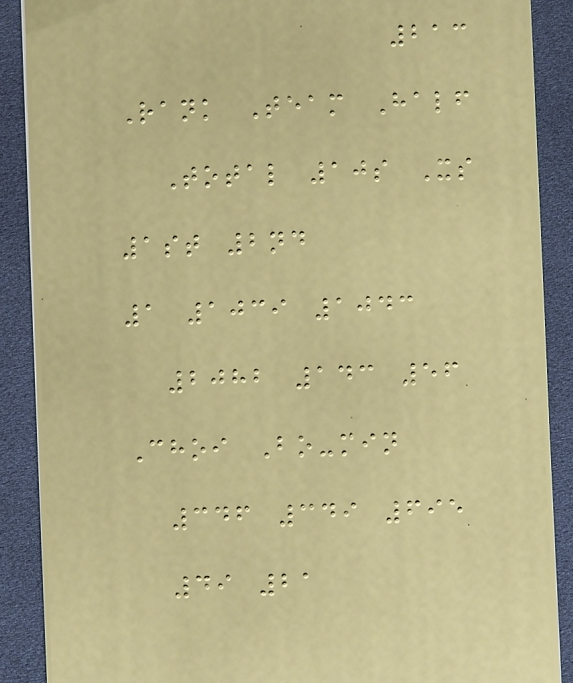213
Rank Team Half
Total 10s Xs
1st 2nd
1 1039 1043
2082 143 56
Choi Bo-min
346 349 695
49 21
